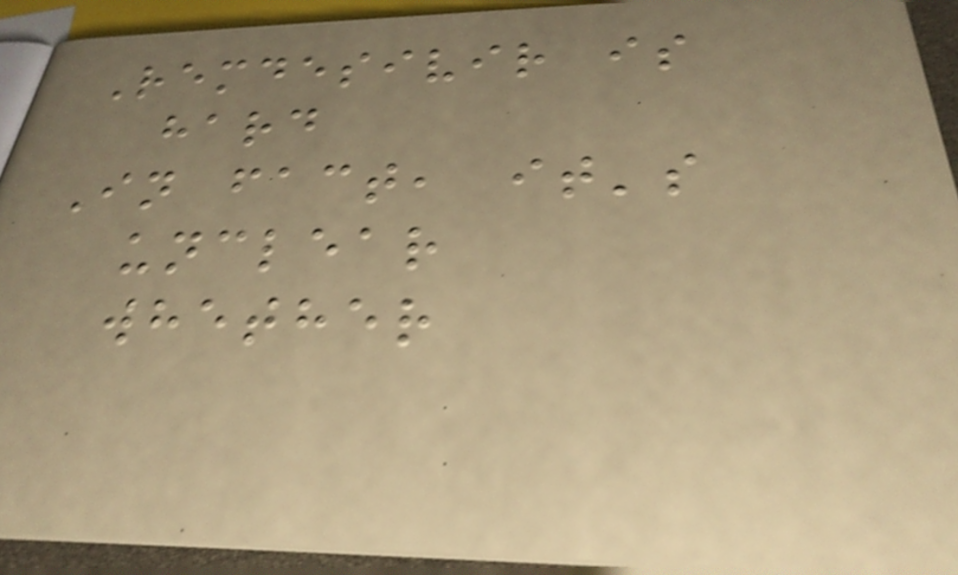Remdesivir is
hard
In fact, it's
unclear
whether
